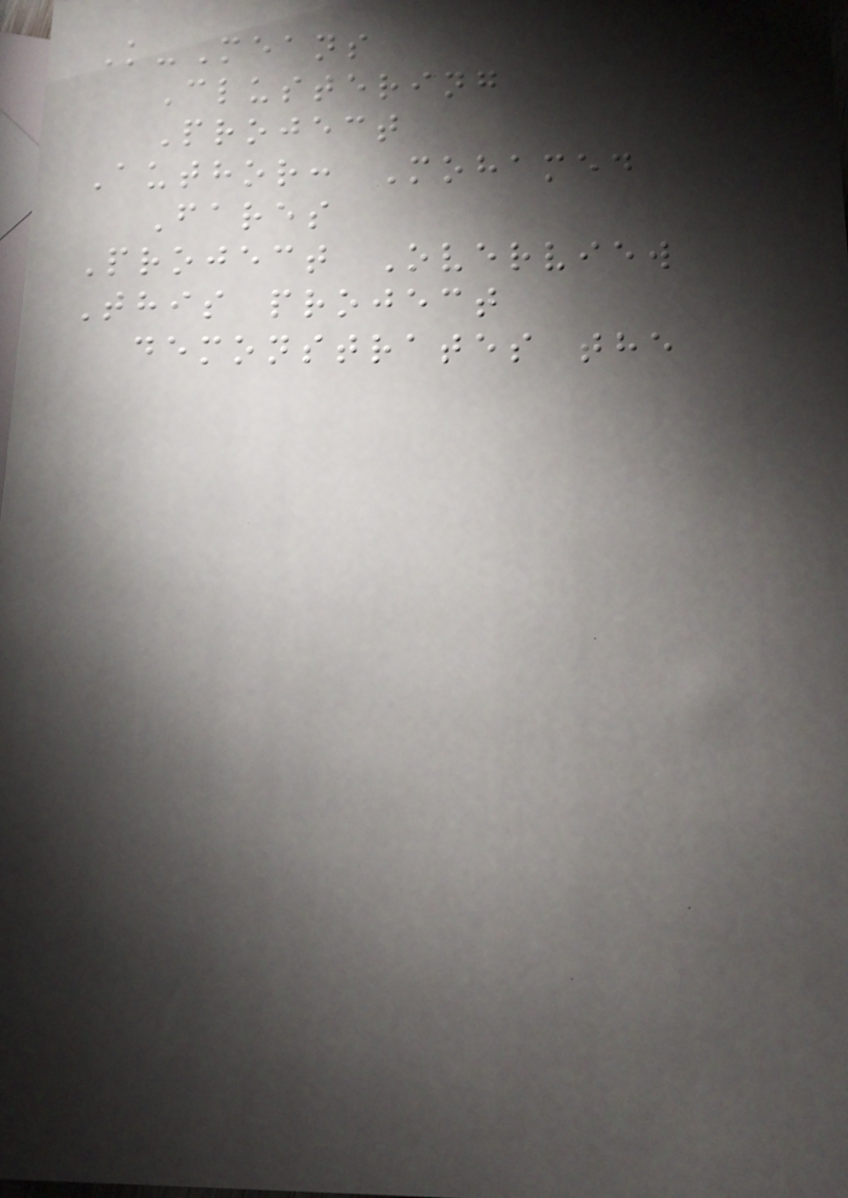K-Means
Clustering
Project
Author: Mohamed
Fares
Project Overview
This project
demonstrates the
